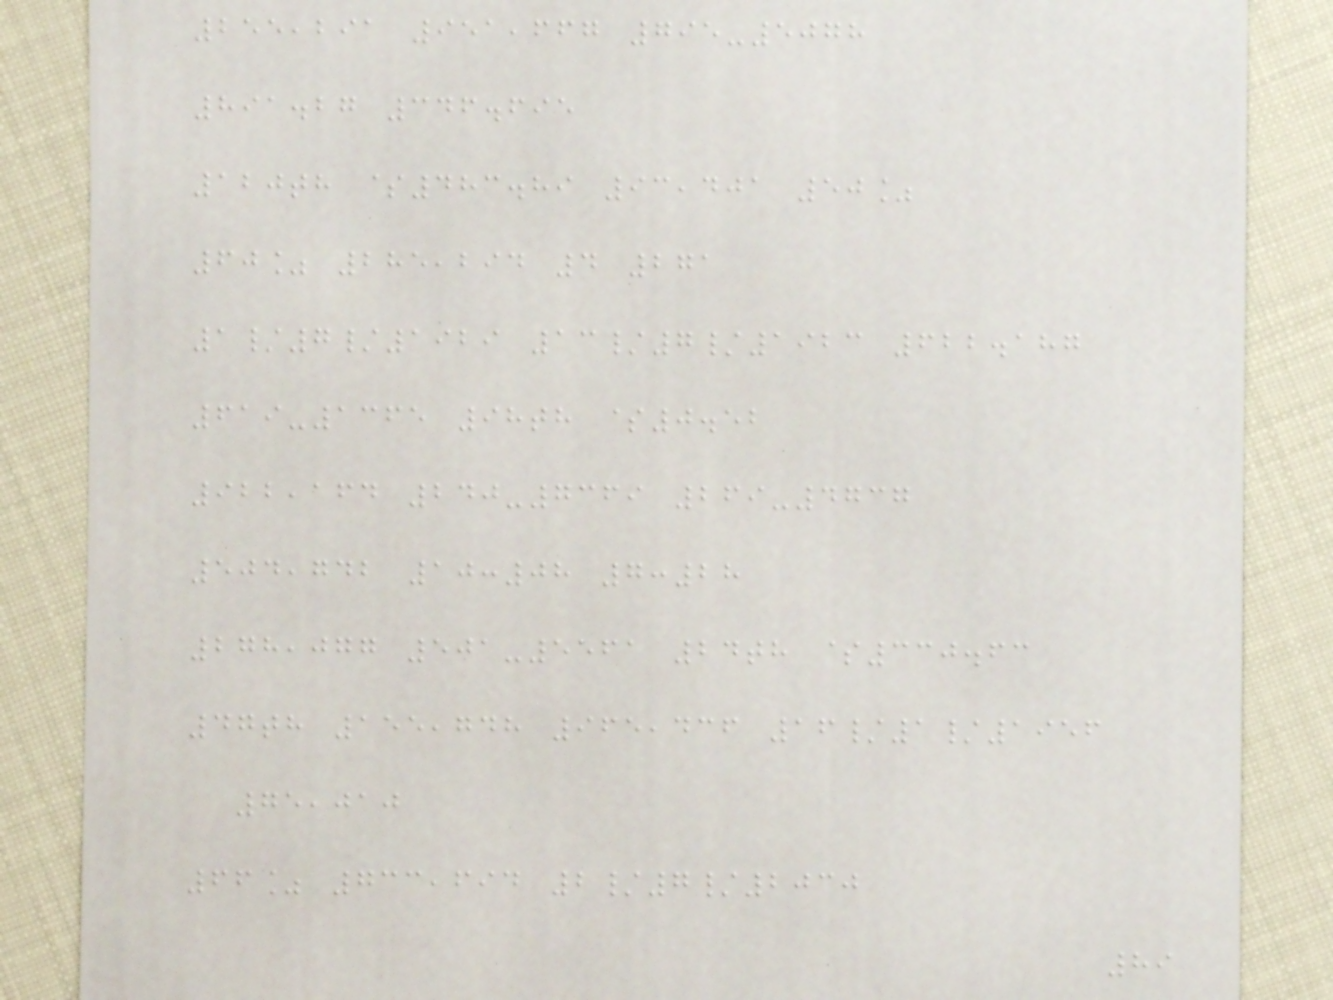255,291 951,667 795-5078
891.27 346.695
120th $483.89 93,401 50%
60% 285,294 4 271
1/7/1929 13/7/1923 622.187
619-1365 98th $0.52
922,164 240-7369 269-4737
504,742 10:08 7:28
278,077 501-5561 24th $330.63
47th 155,748 965,436 16/1/1956
75,010
66% 733,694 2/7/2030
89
